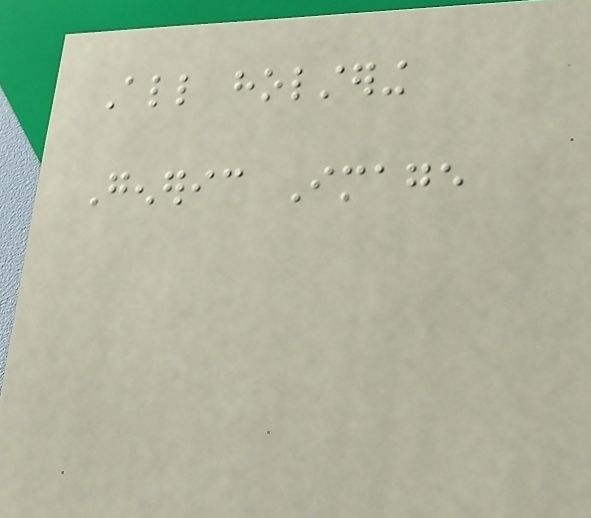All holstering
Generic Image
